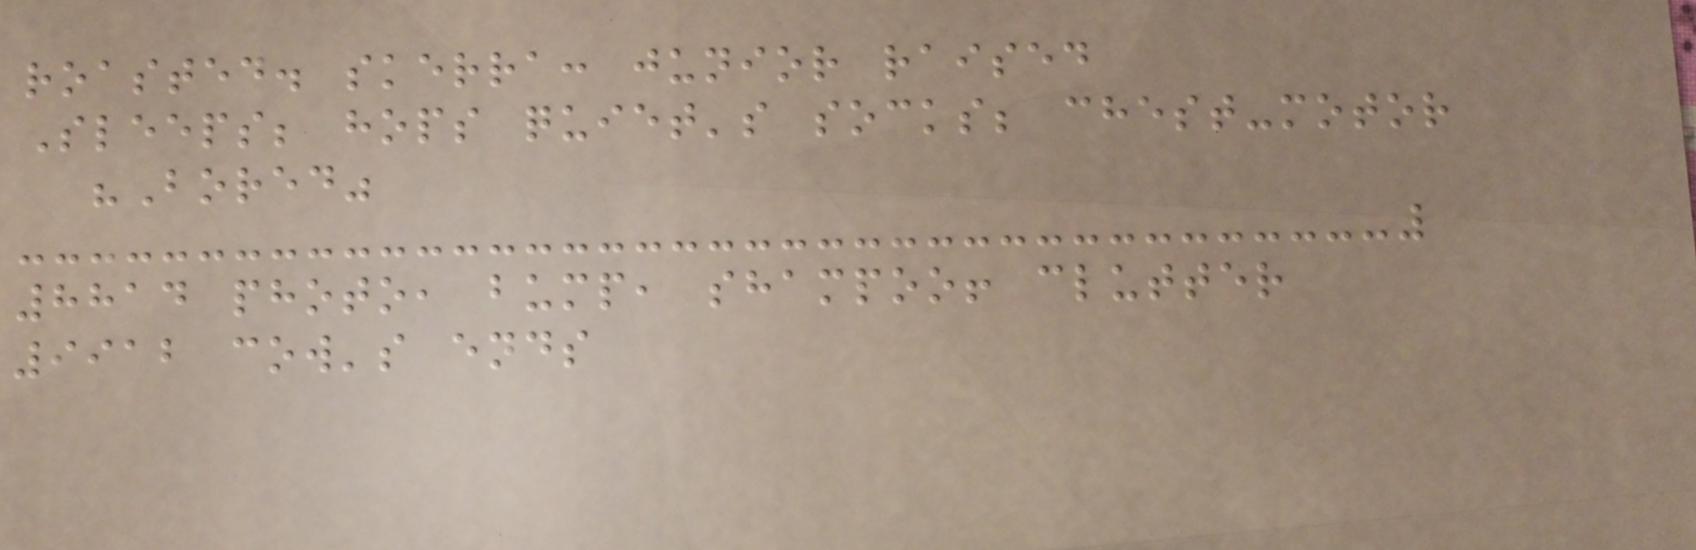roasted. skerra: junior raised
Sleeps; hops quiet's socks; chest-motor
"Bored"
8814 photo, bump, shampoo! clutter
9912 cow's ends
